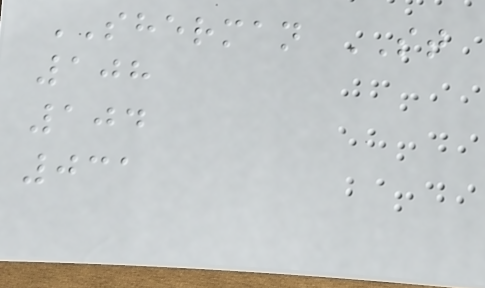SHERMAN ST
108
104
031
